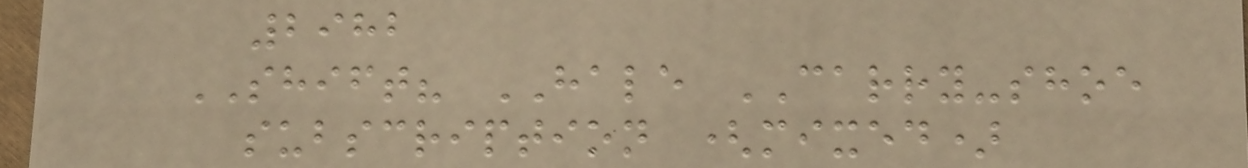2982
SHIFT? HALE CARRY-shoe
subscription (mixed)
